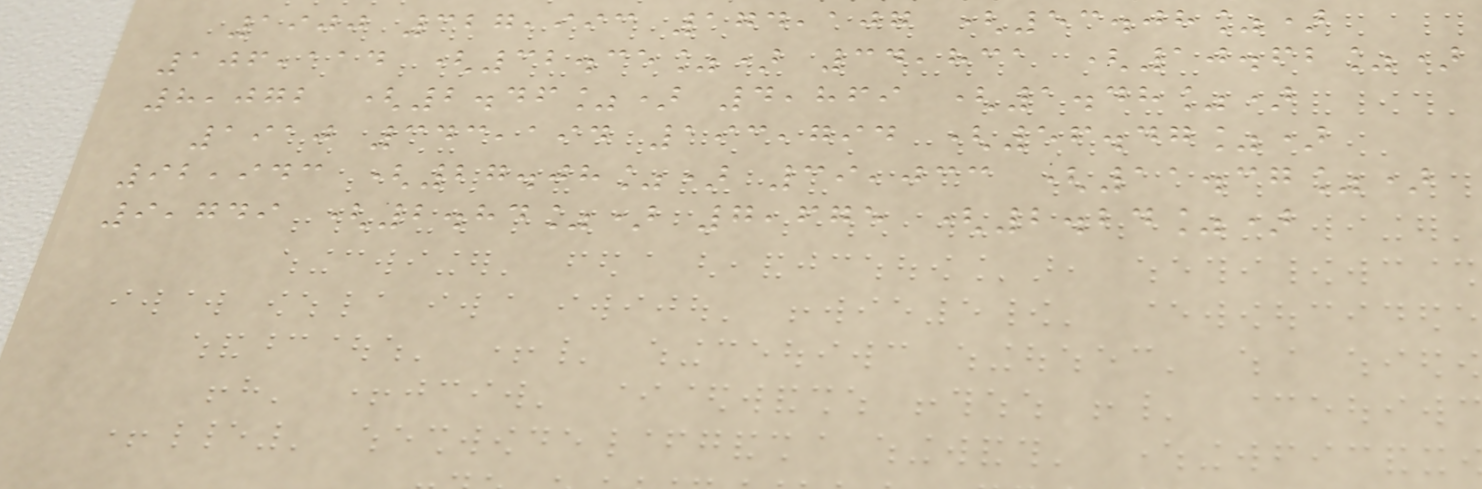1900 327,993 174,107 (53.08%)
106,114 (32.35%) 34,831 (10.62%)
8,072 (2.46%) 4,869 (1.48%)
1910 343,194 193,794 (56.47%)
92,943 (27.08%) 39,033 (11.37%)
9,749 (2.84%) 7,675 (2.24%)
